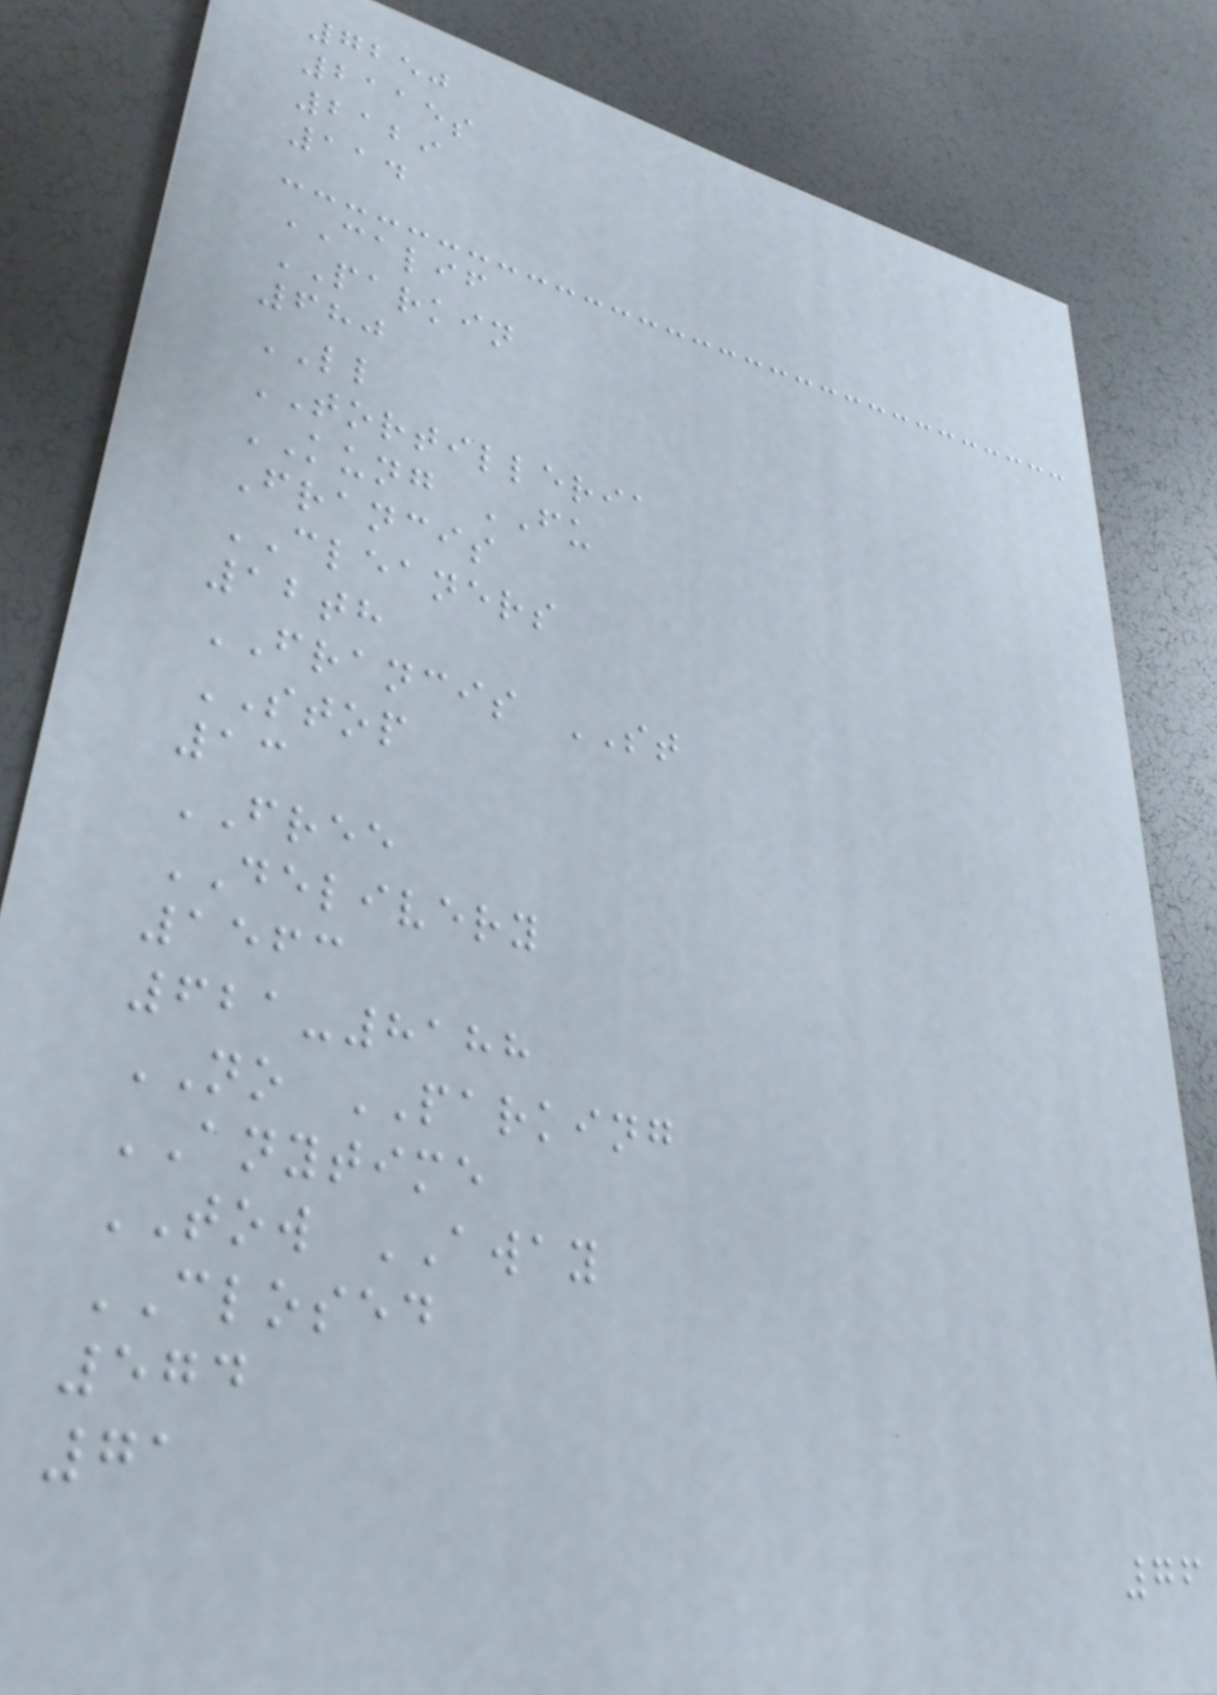7250
2115s
2129
114
CALIF
PARKIN
680
LL
TORTILLERIA
KUNG FU
Francis
CLEANERS
12th
FRANCIS ST
STOP
13
FREE
DELIVERY
1563
621-8188
NO PARKING
ANYTIME
TOW AWAY
CLOSED
574
71
76
